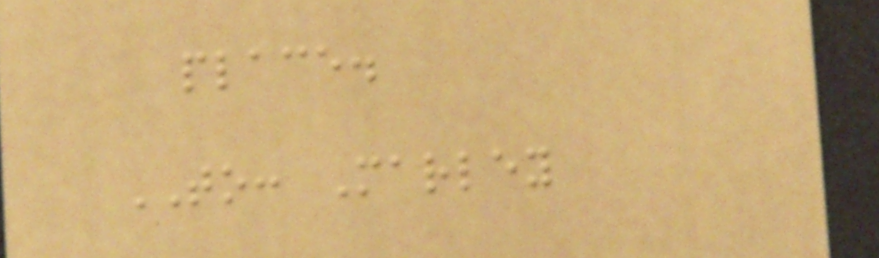place.
TO: Marley
